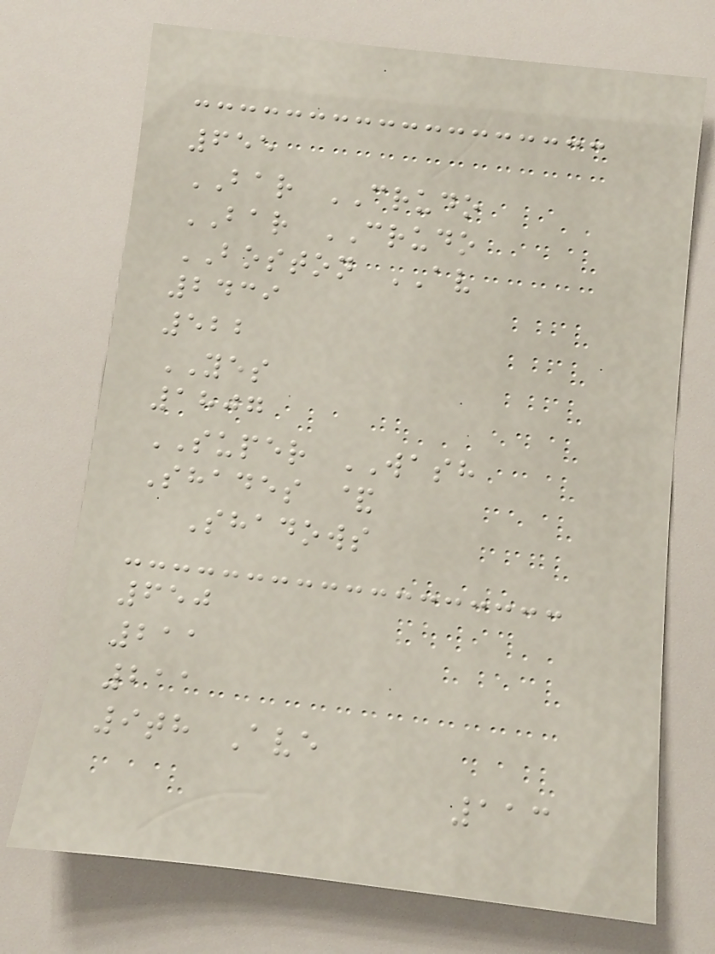655
BAR CRUDO
BAR CRUDO
BOSTON AV
2439
522
YES
1807
SUPER WASH
Shades &
Shadows
650
211
211
9th Ave
113
